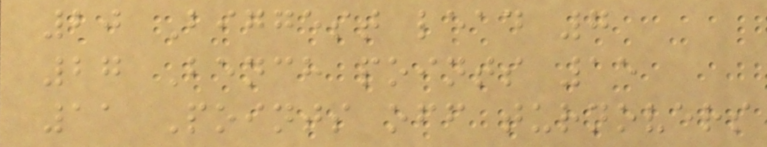20 Biggest lead 7
27 Bench points 15
11 Points off turnovers
